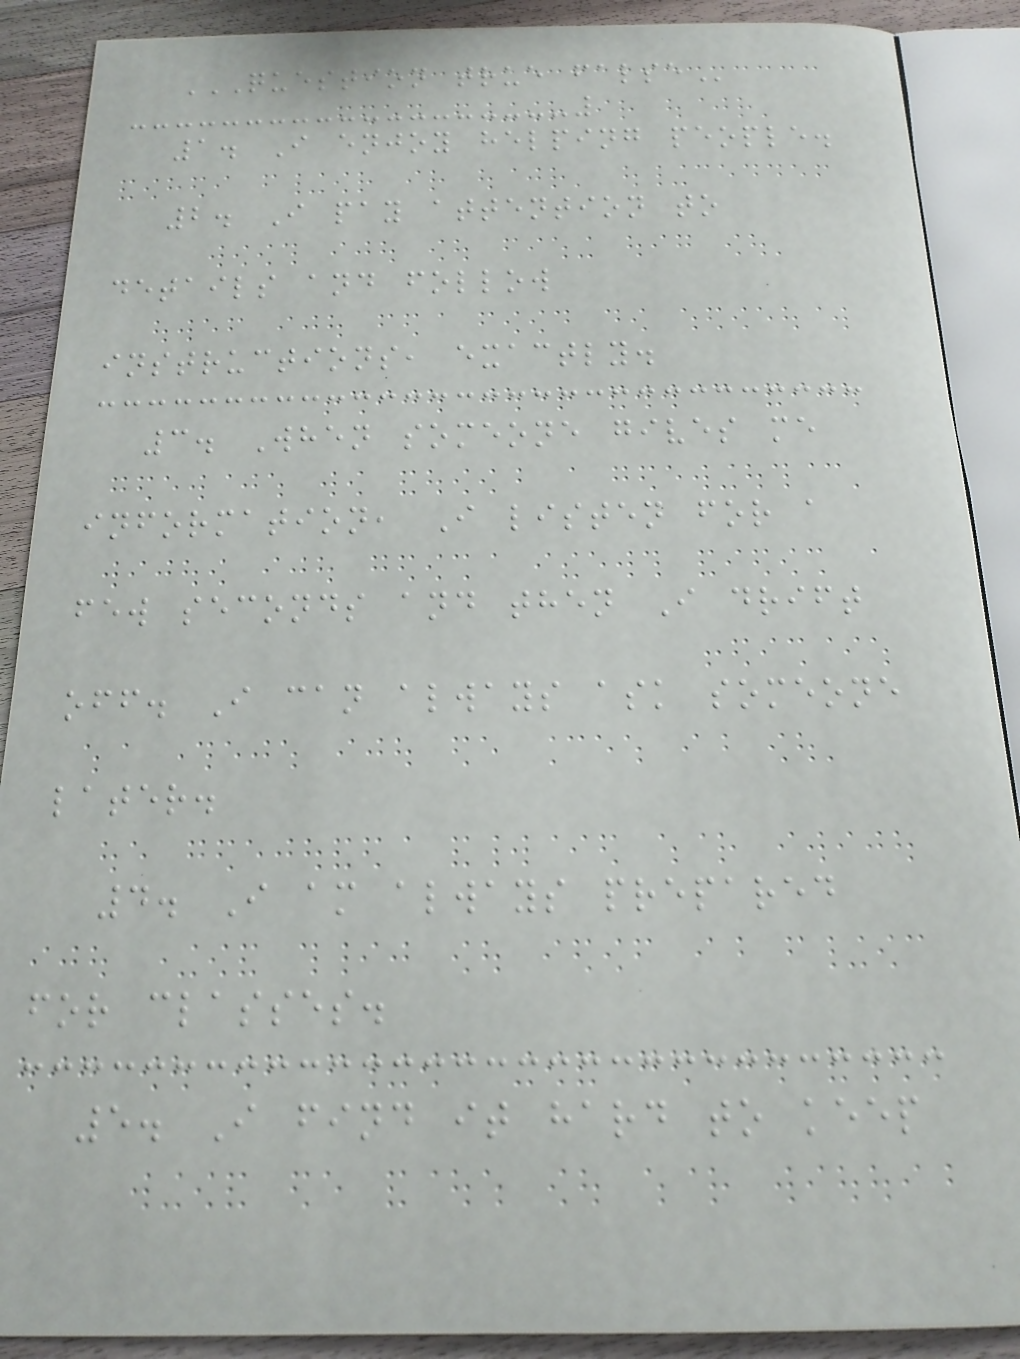QUESTION TRUE FALSE
1. I enjoy helping people.
2. I pay attention to
details and follow
instructions, exactly.
3. When someone gives me
information, I listen for a
few seconds and then I drift
off. I can always ask someone
later.
4. I am always prepared
for classes.
5. I find it hard to keep
